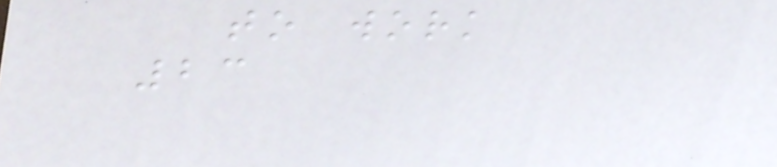to work
23
